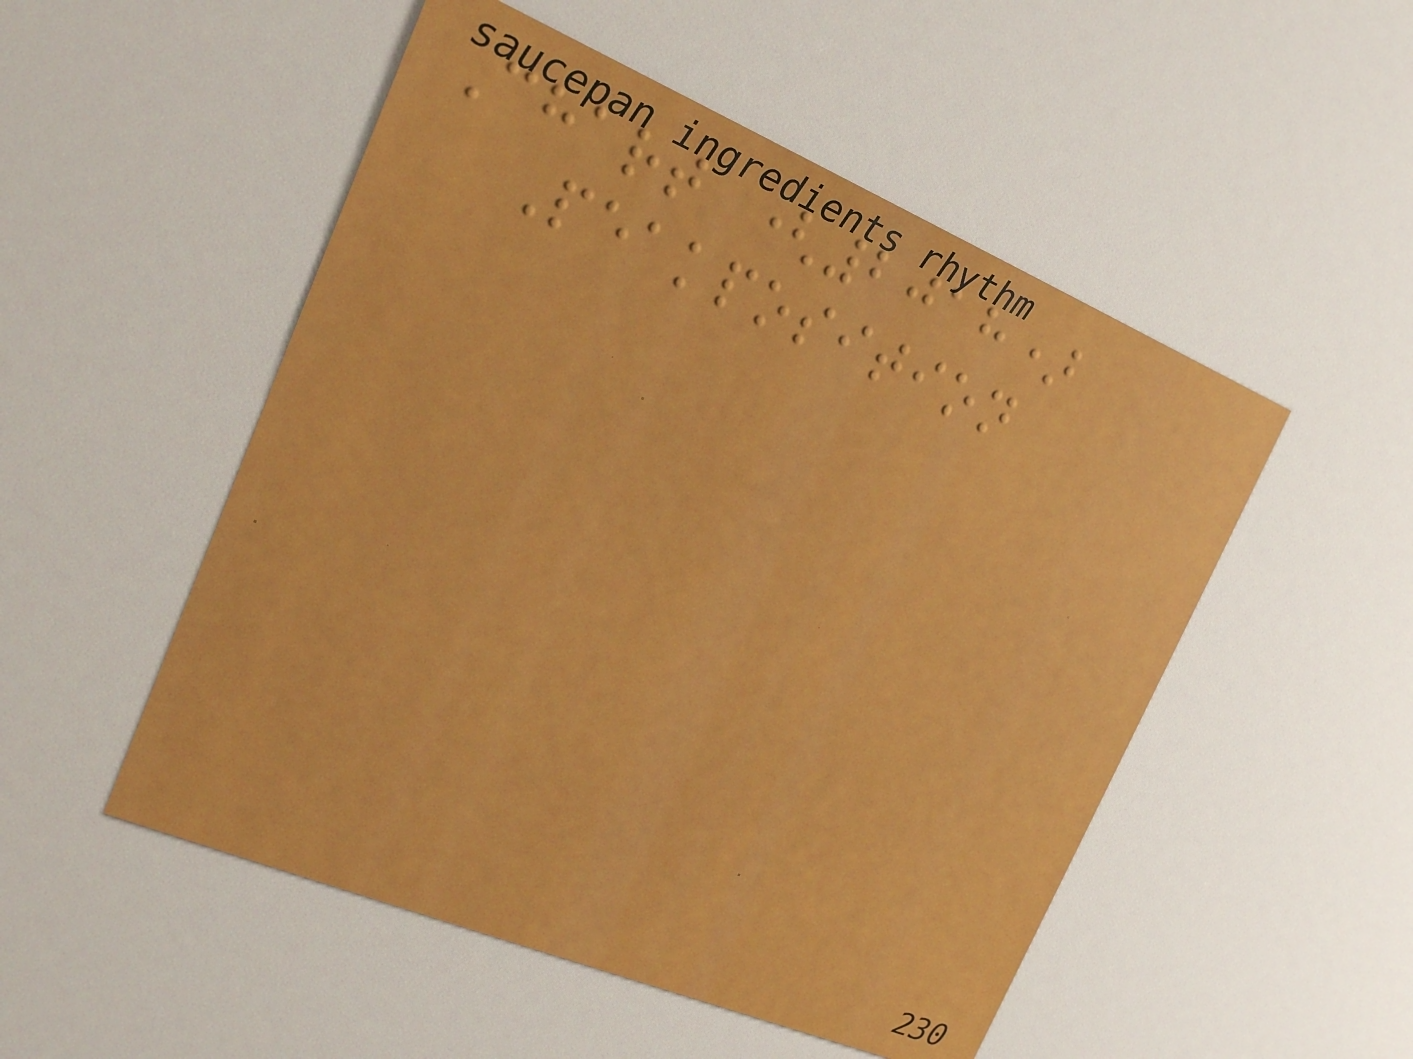Chart (2018)
Peakposition
